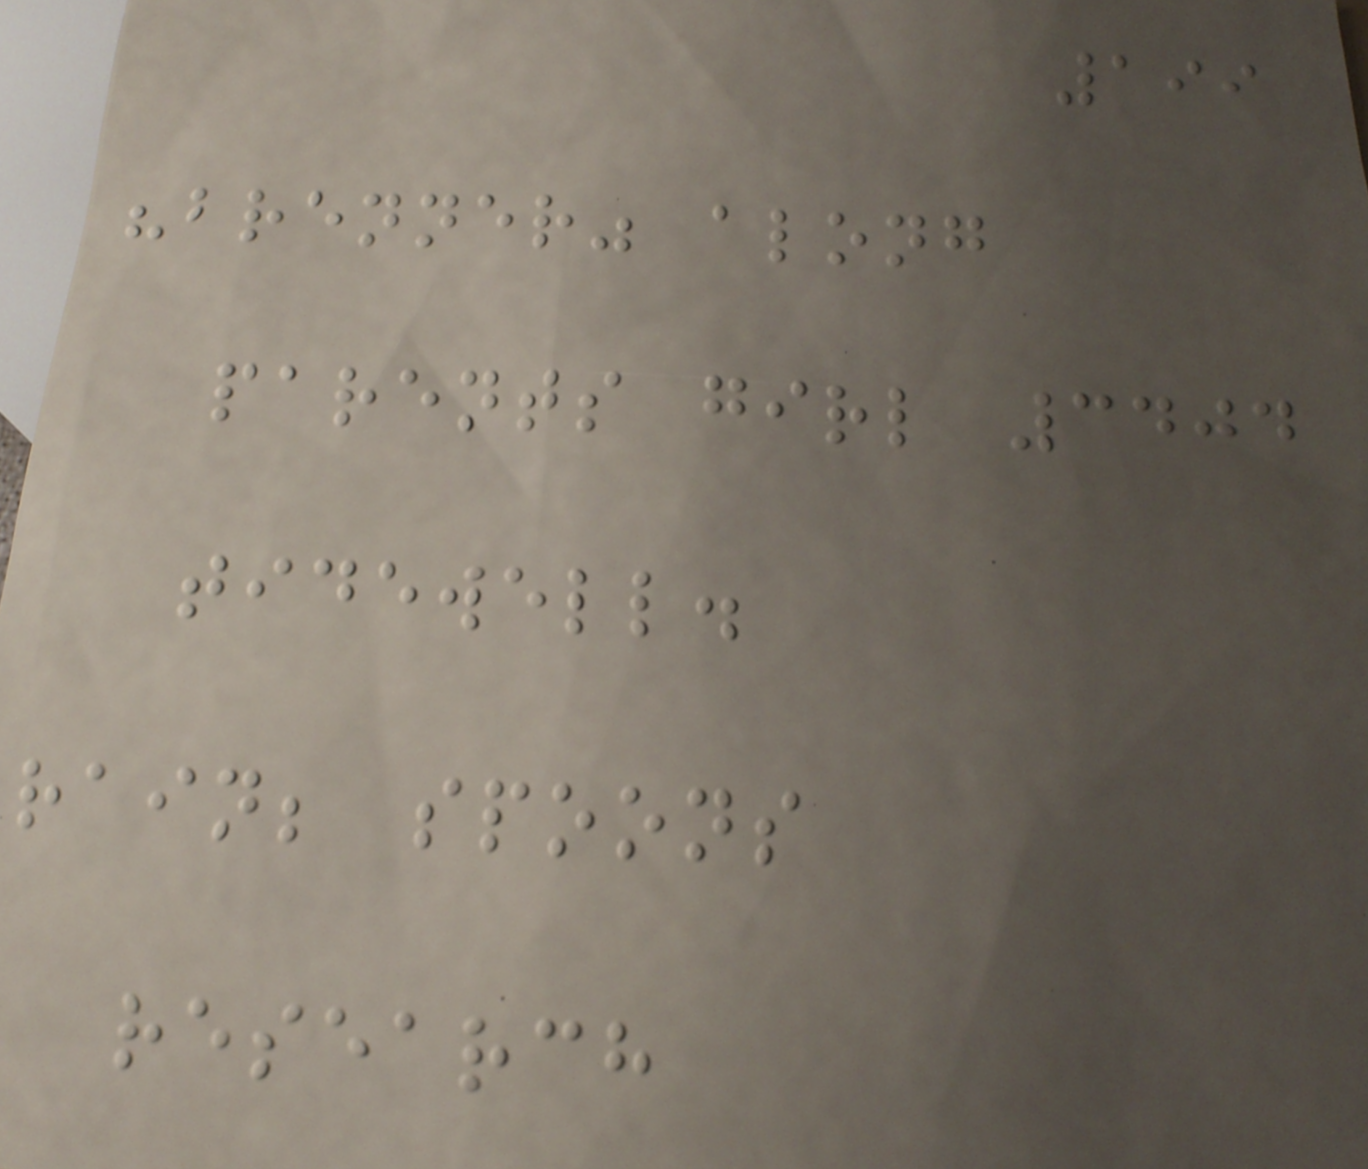199
"brenner" along
parents girl 3404
tidewell.
rain; spoons
research
